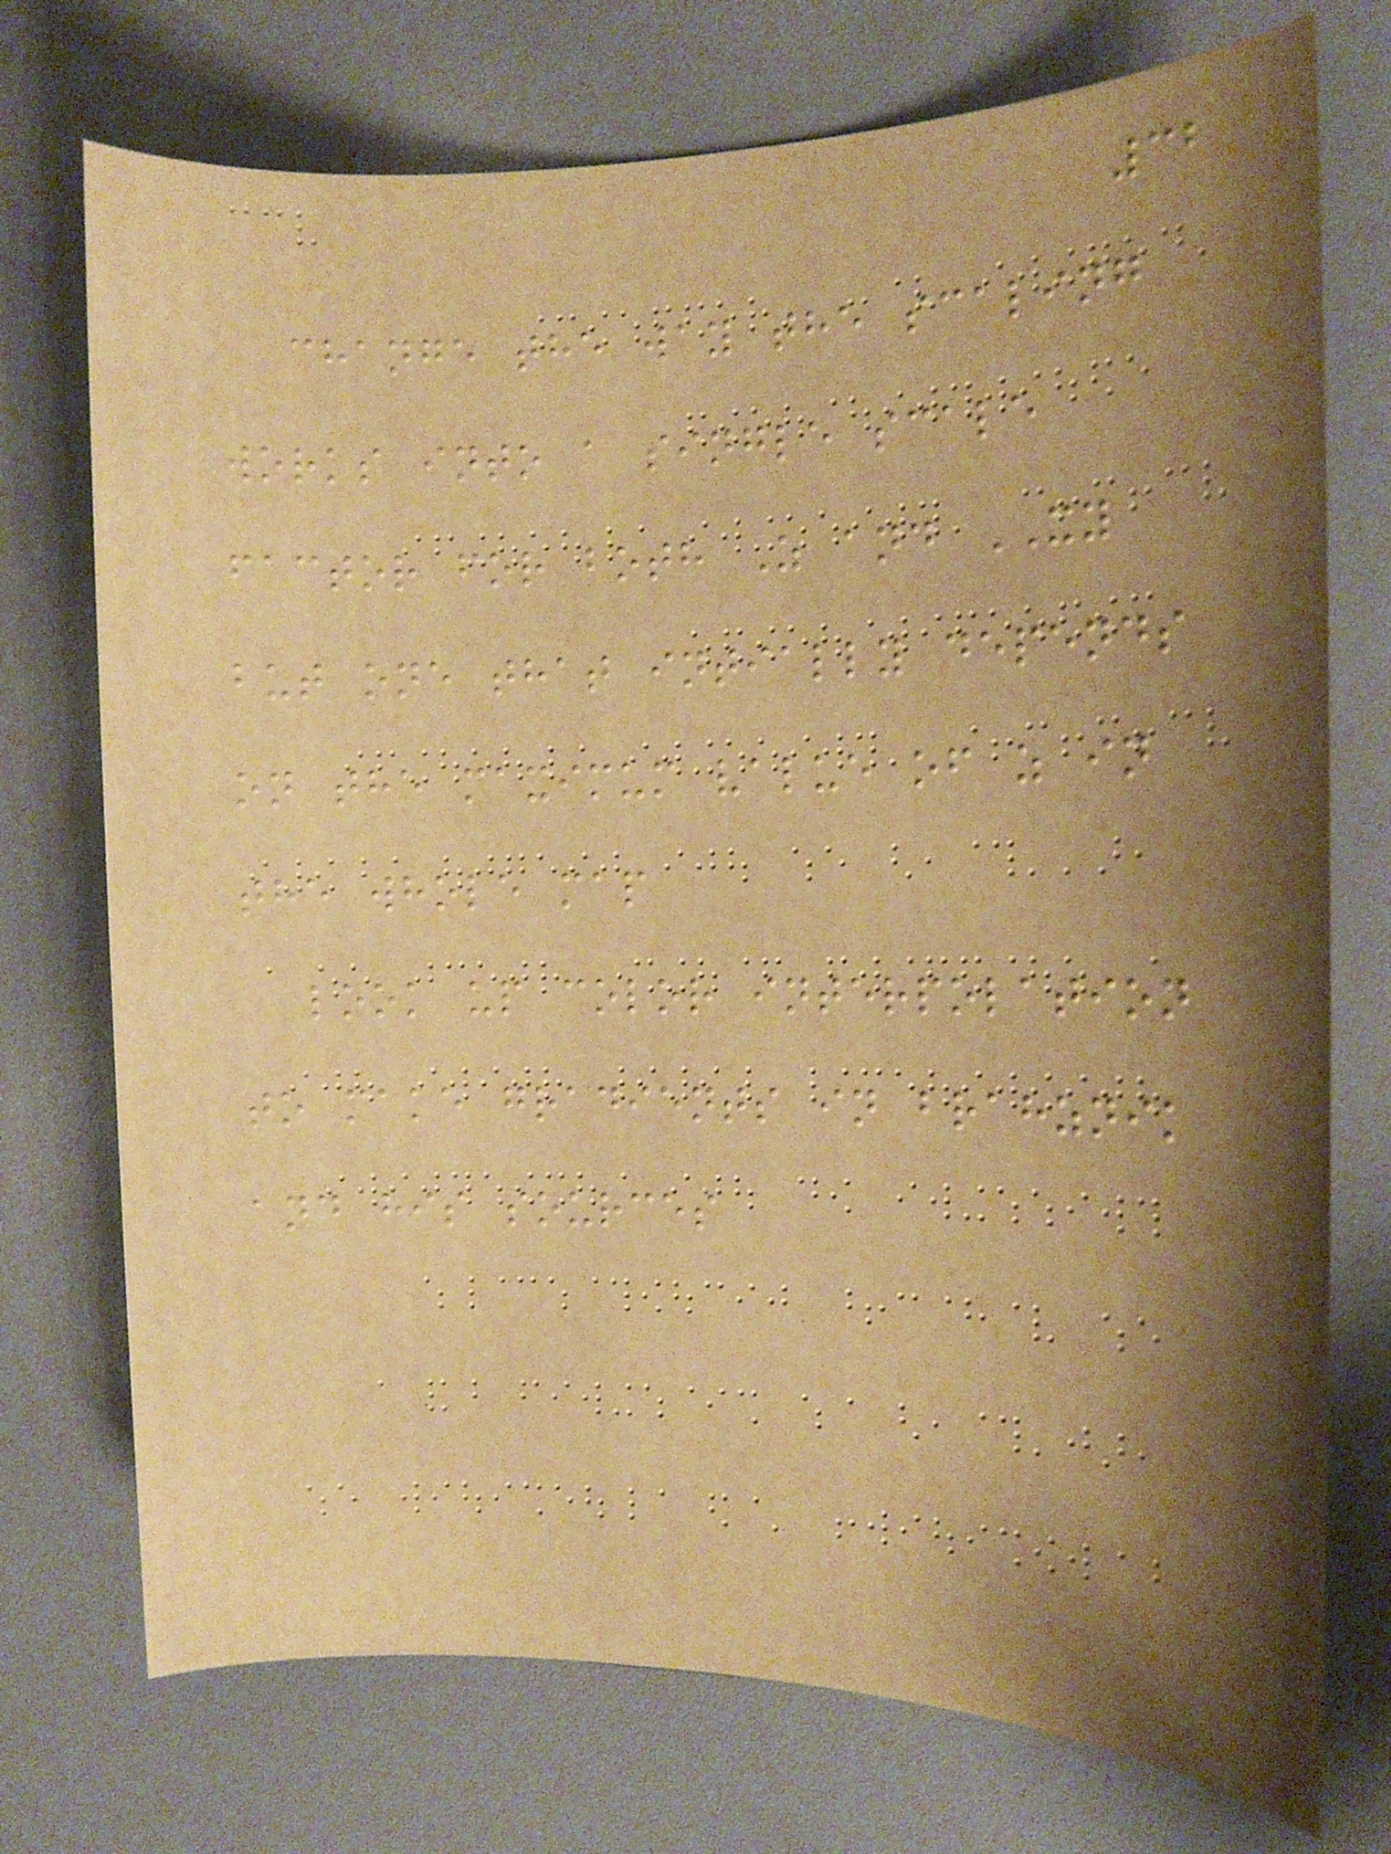32
change the way the scaling
works into a single scale
factor for both Z and XY
but one that intially depends
on the maximum value of z in
the whole map
look up color interpolation
to make gradients in brahznik
and his sources
